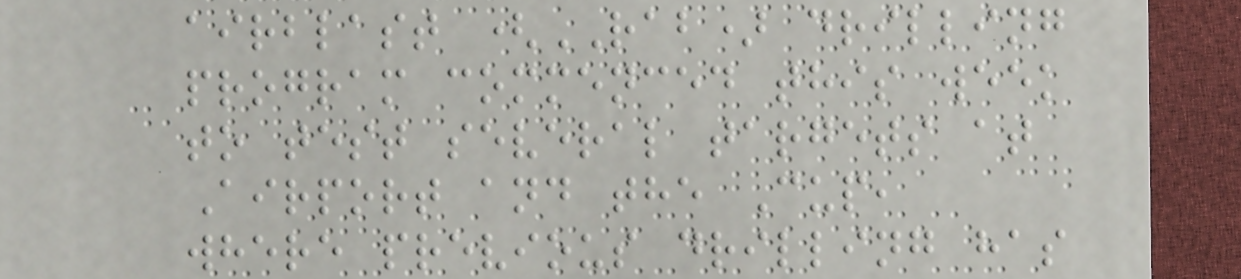airblast (RAB) drilling
program commenced this week
to test several targets at
Airport and the Cup,
where previous drilling has
